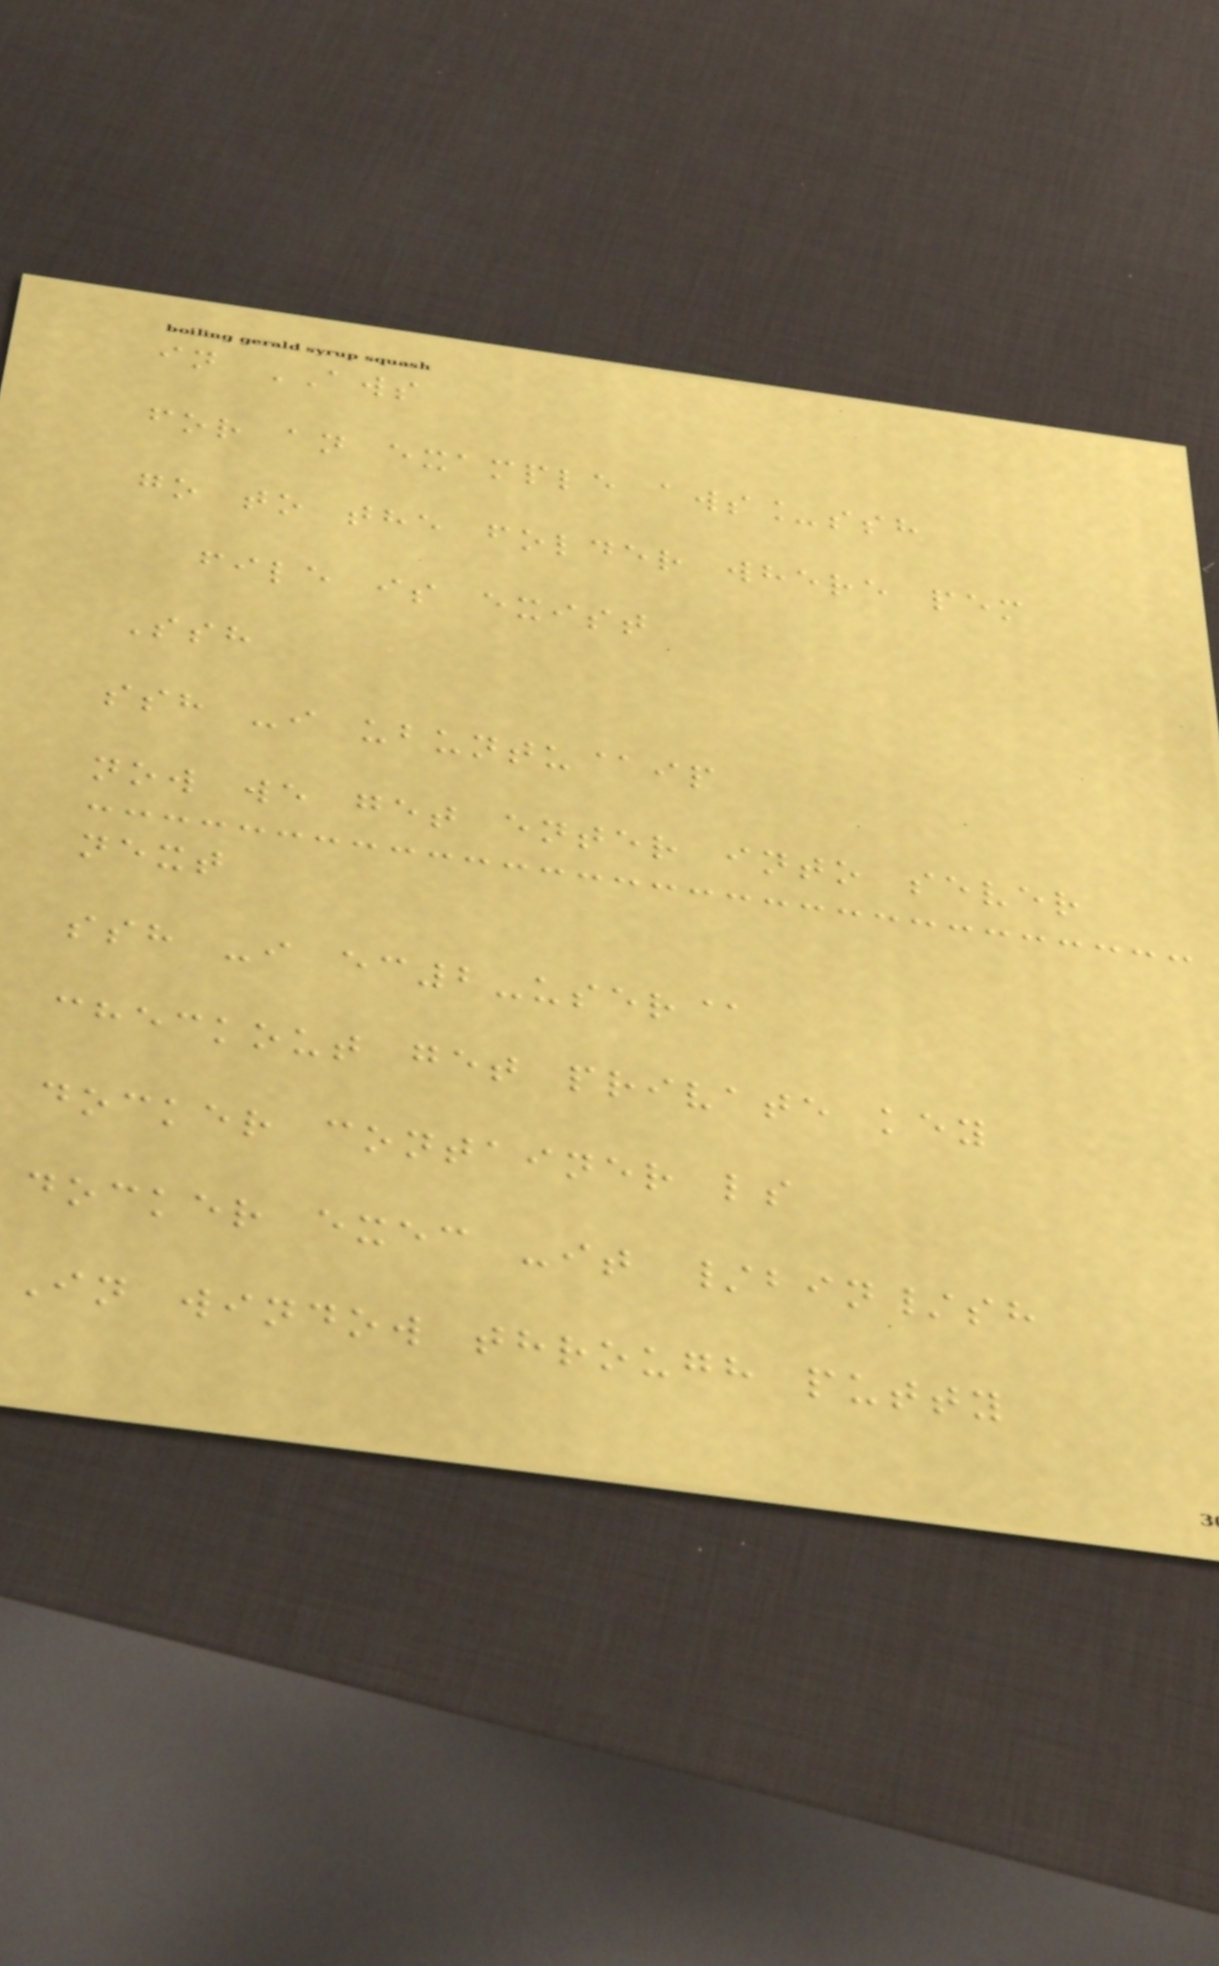in AWS
for an example aws_ssh
go to the folder where pem
file is exist
Ssh
ssh -i ubuntu@ip
now we get enter into sever
next
ssh -i ec2-user@
checkout get private key
docker container ls
docker exec -it /bin/sh
In window through putty
